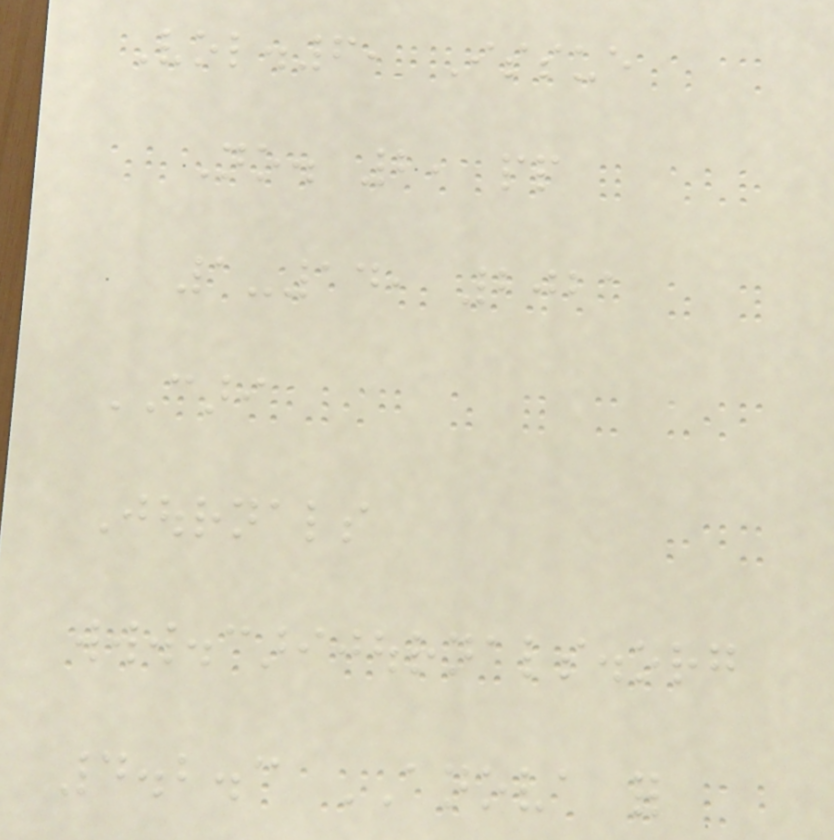Vol.6, Issue
No. 2, pp
1-14, 2021
CARI
Journals
www.carijournals.org
4.2.3 ANOVA for
